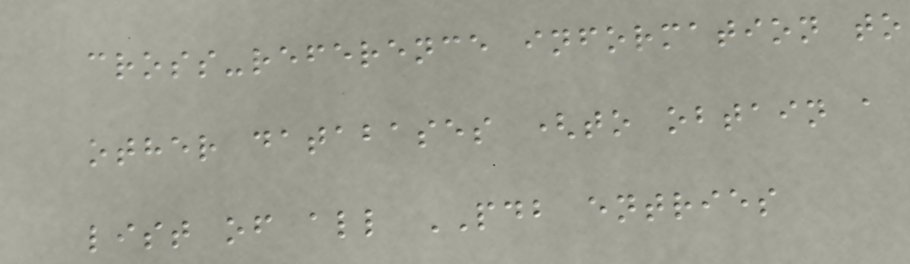cross-reference information to
other databases (to obtain a
list of all PDB entries
